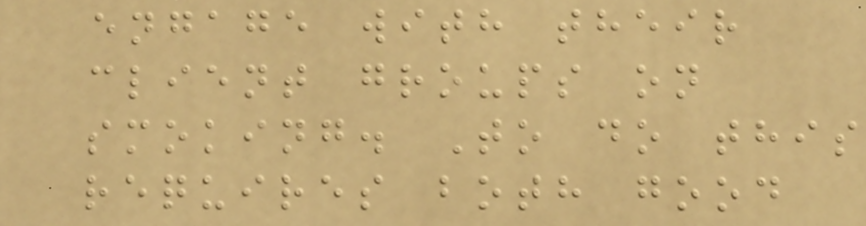engage with their
client groups on
smoking. To do this
requires both good
